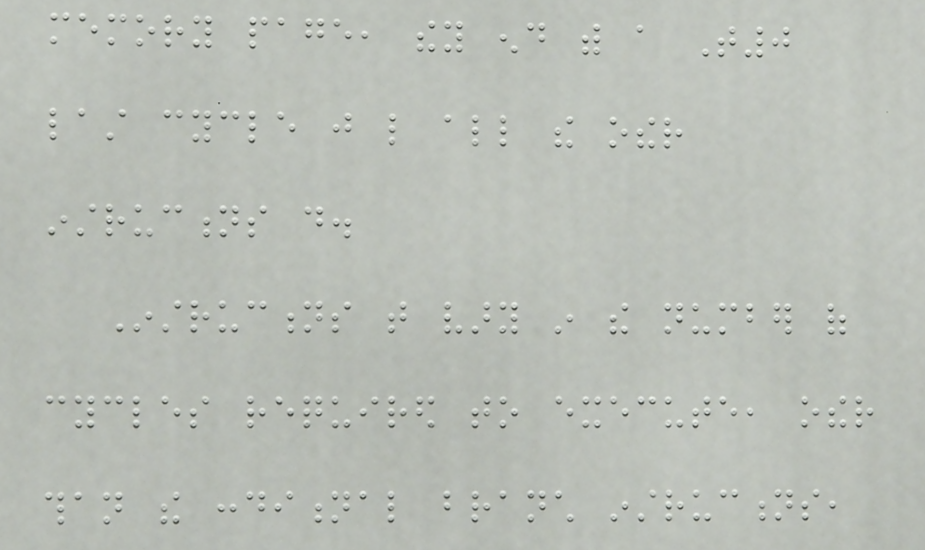memory page, they end with a T0
last cycle just like all the other
instructions do.
Instructions that vary in the number of
cycles required to execute, other
than the conditional branch instructions,
